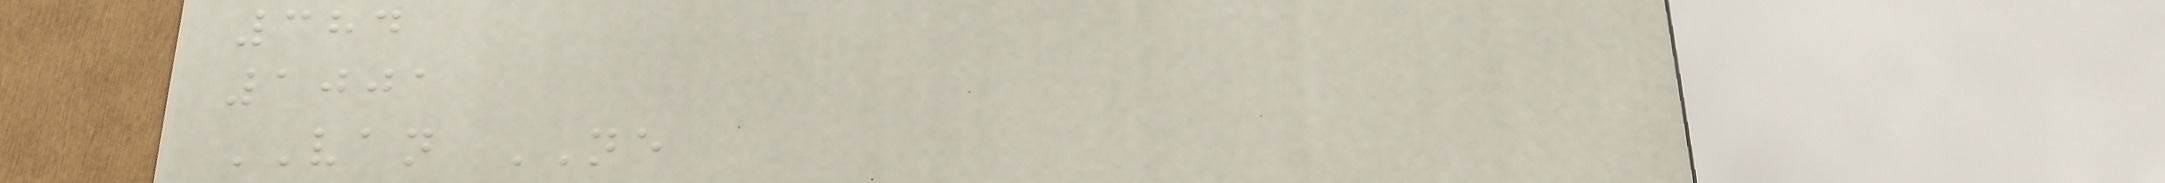384
1001
VAN NE
